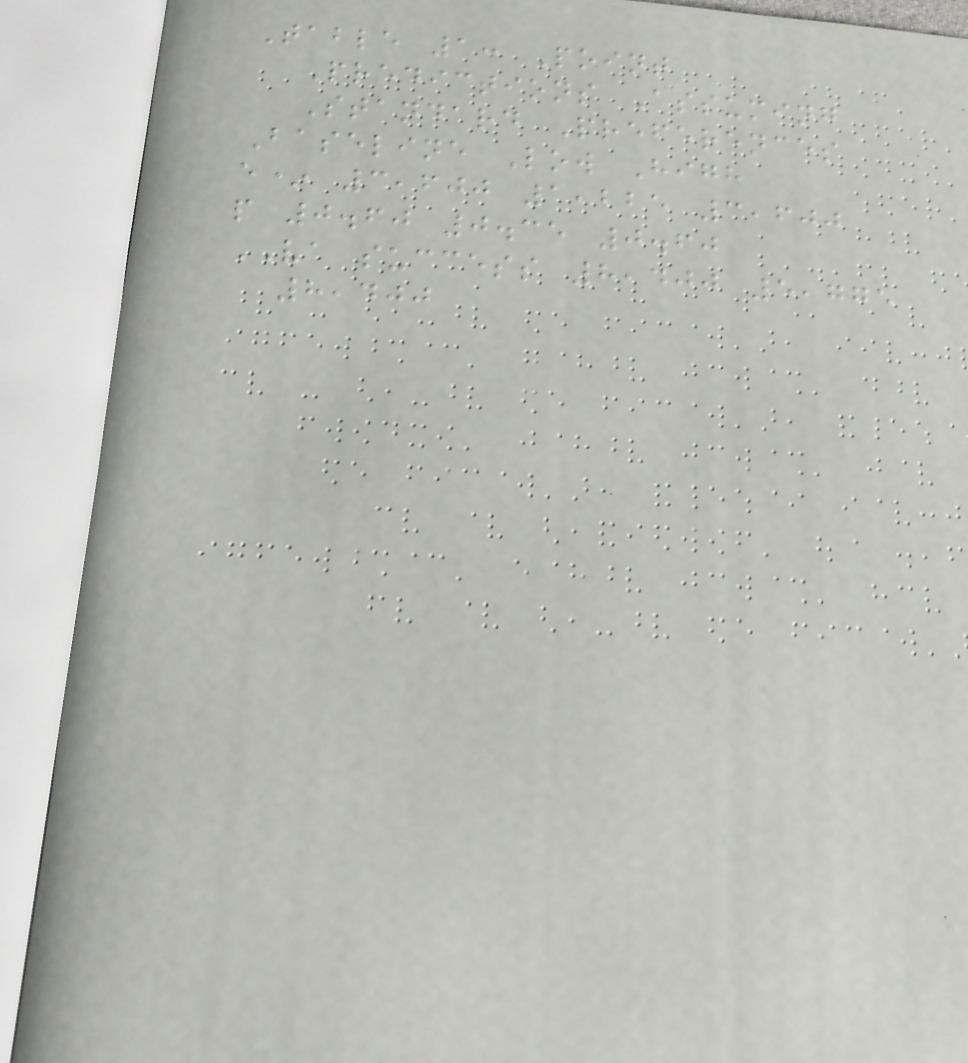Table 1: Point
Predictions Assuming
Standard Preferences
Baseline Low High
e* 3,600 1,225 3,600
p 0.60 0.35 0.60
VA success 8,400 5,775
8,400
